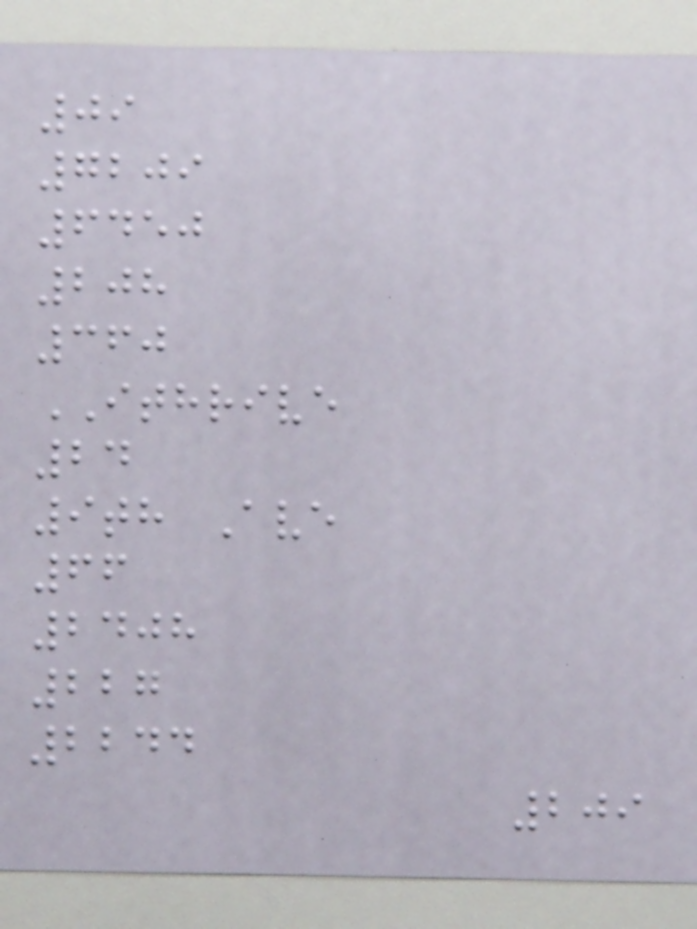09
7209
6450
208
360
ITHRIVE
24
9th Ave
66
2408
227
2244
209
